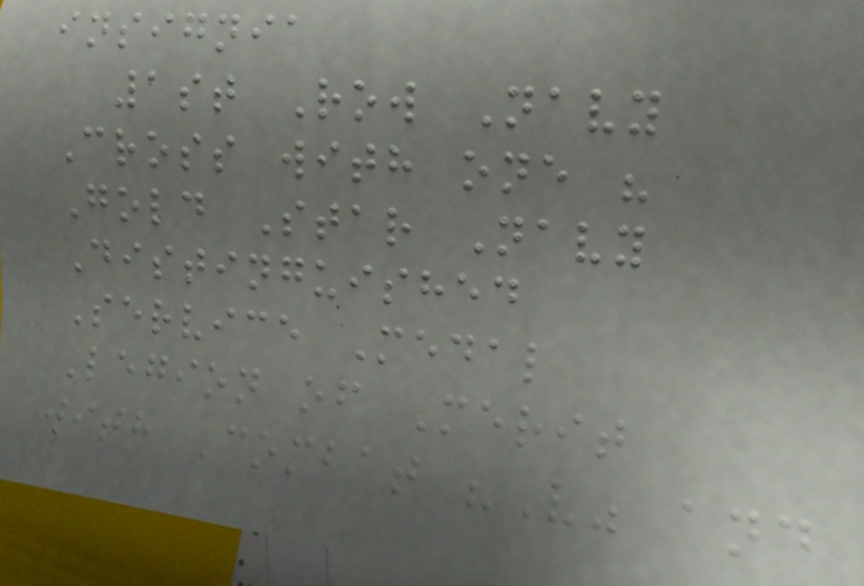insignia
1st Row Navy
Cross with one "
Gold Star Navy
Distinguished
Service Medal
Legion of Merit
with Combat "V" and
